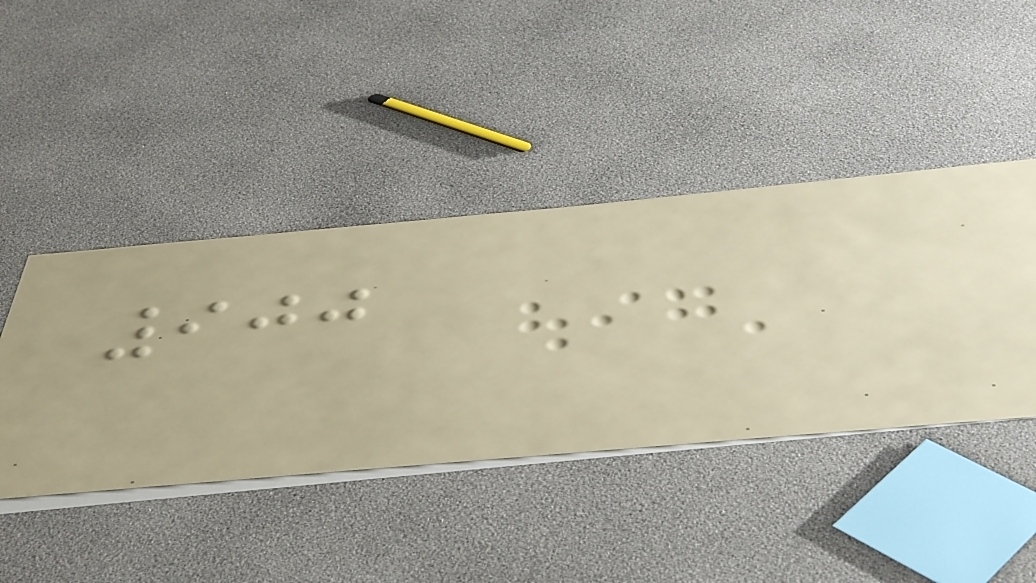900
